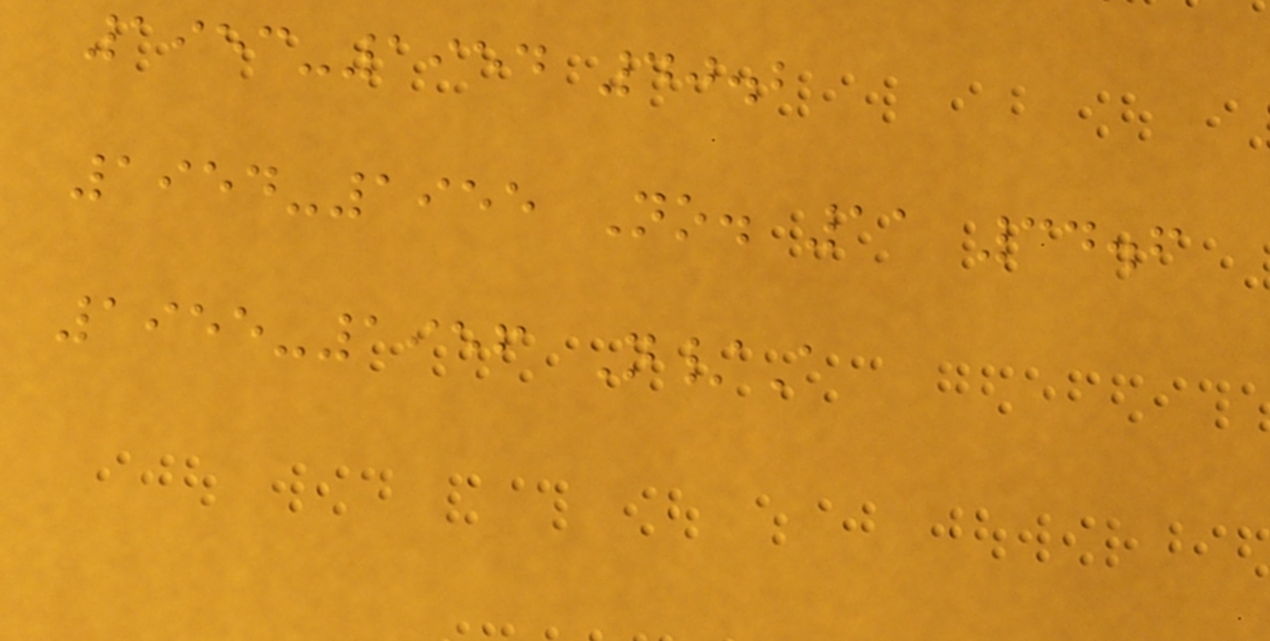1953-1954 40.2
1954-1955 No. 11 34.6
1955-1956 N/A
